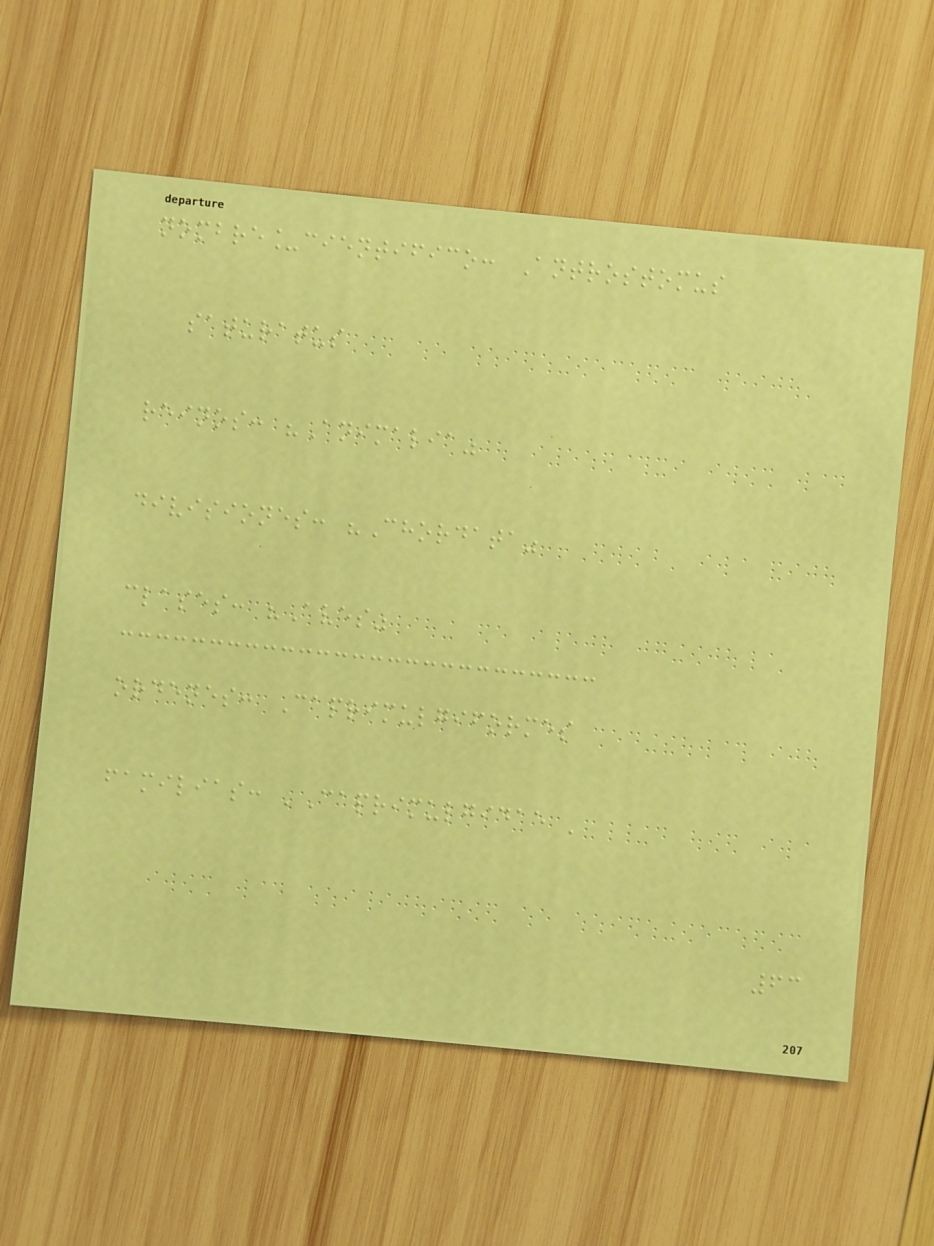nombre_cientifico: Antrostomus
saturatus
reinos: "Animalia"
divisiones: "Chordata"
clases: "Aves"
ordenes: Caprimulgiformes
familias: 'Caprimulgidae '
63
